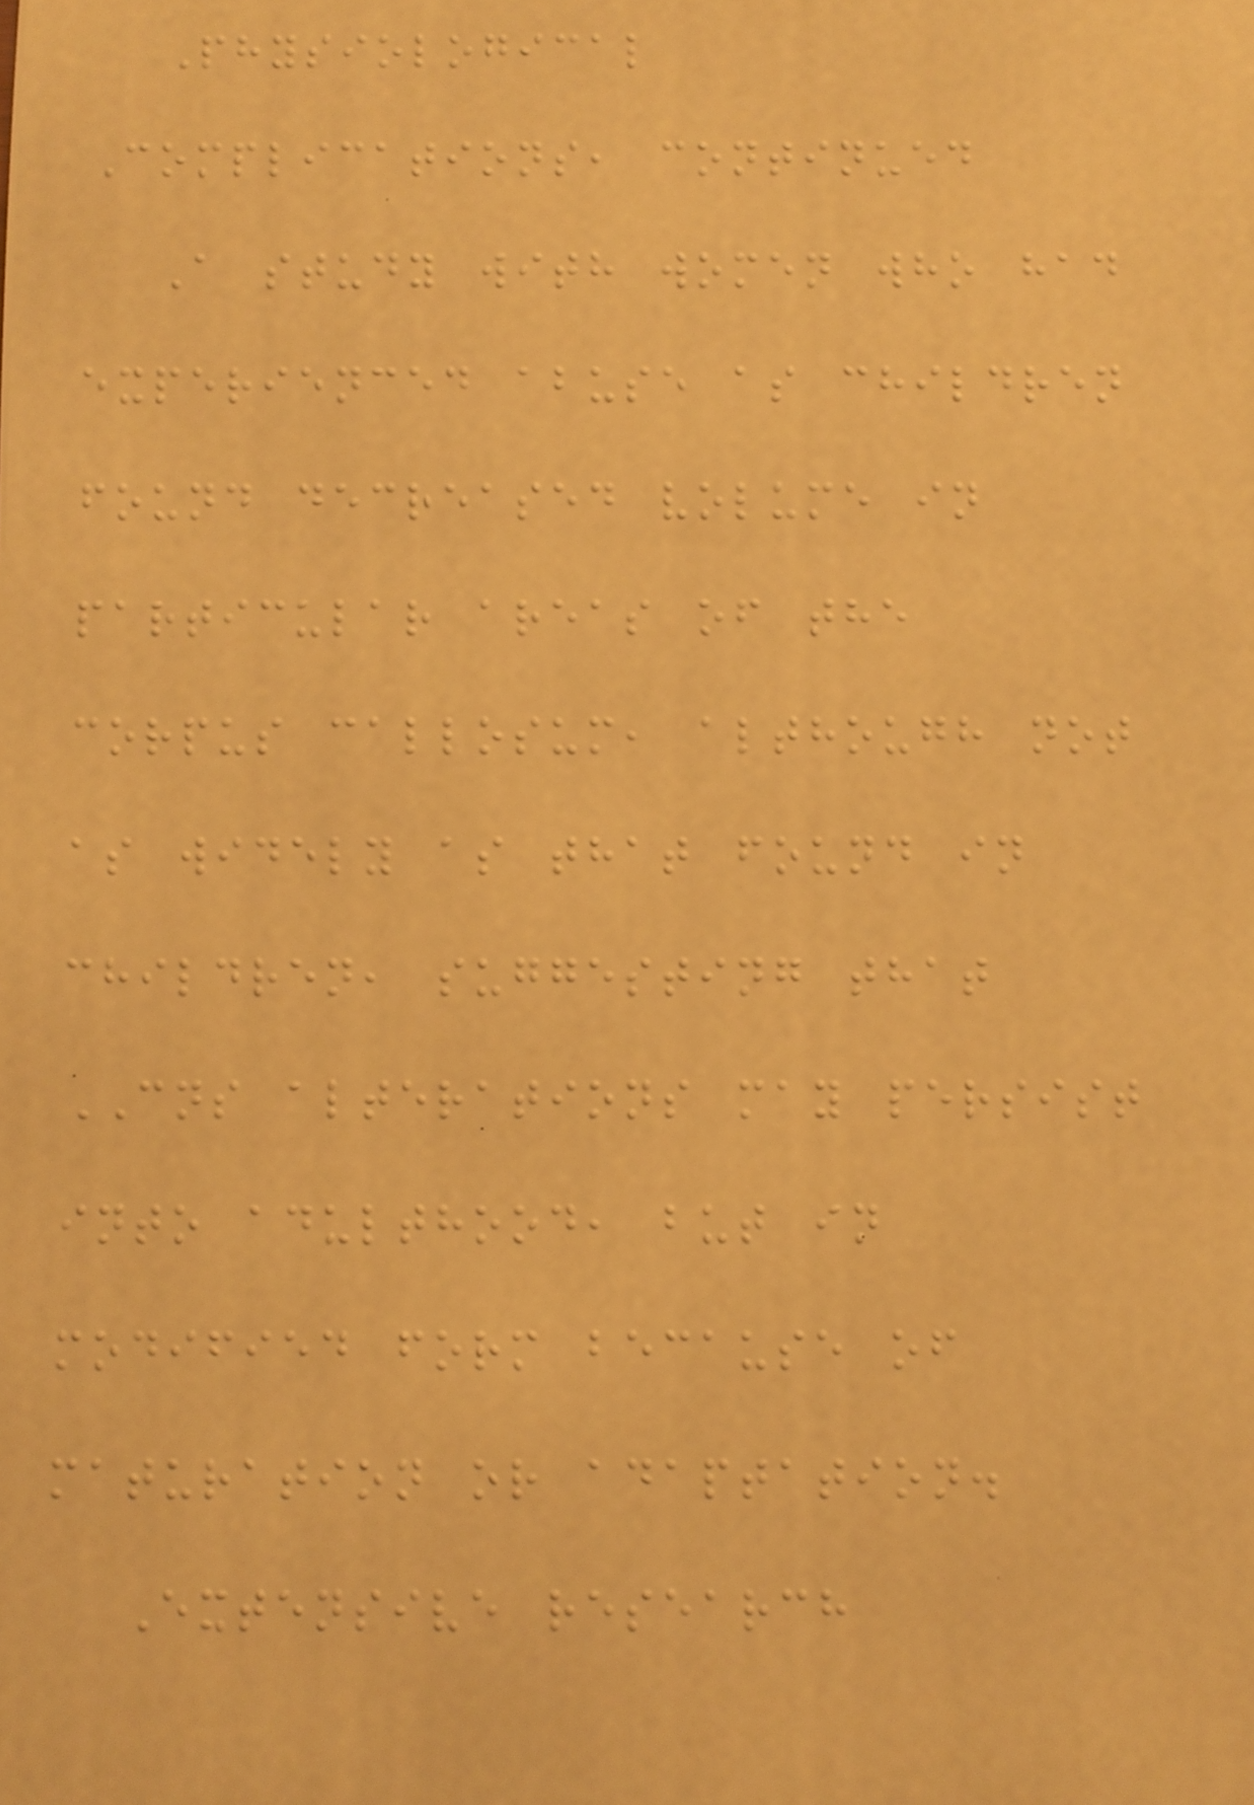Physiological
Complications, continued
A study with women who had
experienced abuse as children
found decreased volume in
particular areas of the
corpus callosum, although not
as widely as that found in
children, suggesting that
CNS alterations may persist
into adulthood, but in
modified form because of
maturation or adaptation.
Extensive research
